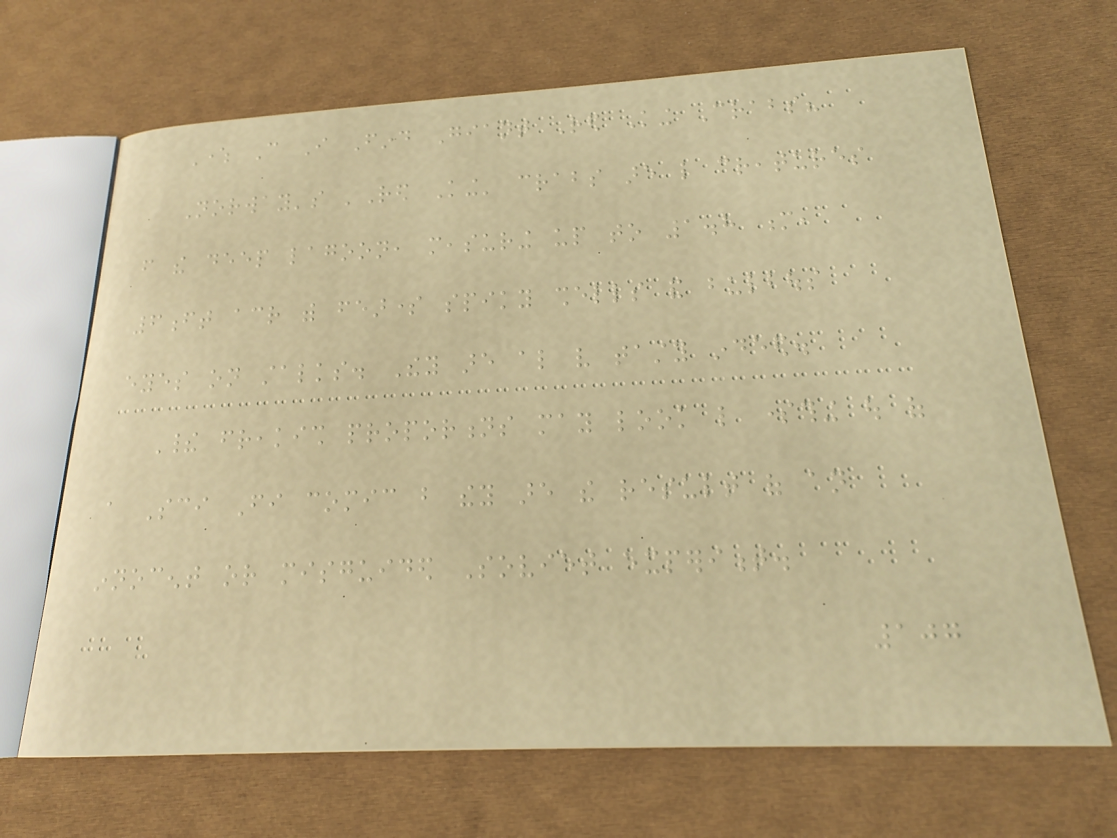Where Can I Find Giant Red King Crabs?
Norway's 'Red King' crabs are like creatures
from the deep lagoon, measuring up to 1.8 m,
6ft across with fearsome spiky shells and bulbous
eyes on stalks. They are also very tasty indeed.
Their freakish proportions may look like something out of
a Sci Fi comic but they are the result of an
innocent or misguided Soviet experiment.
107
